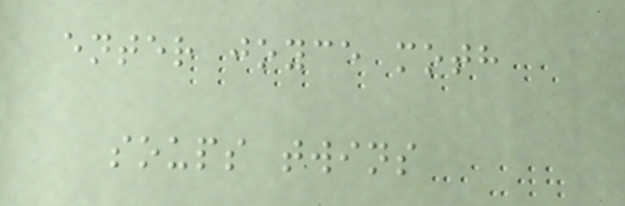enter joyce moth
soups twins
